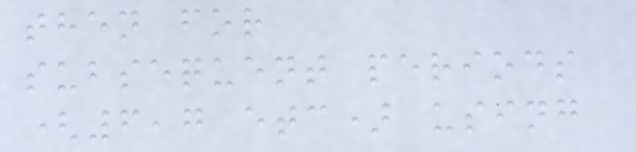then for
subsequent periods
(6,7 etc) using
